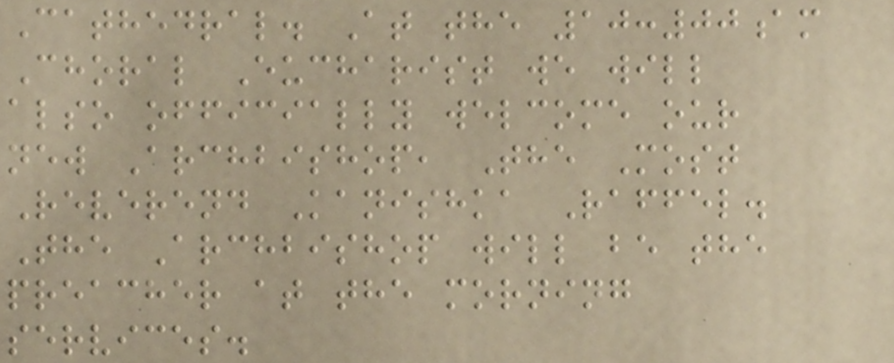Cathedral. At the 10:00am
Choral Eucharist we will
also officially welcome our
new Archbishop, The Most
Reverend Kanishka Raffel.
The Archbishop will be the
preacher at the morning
services.
